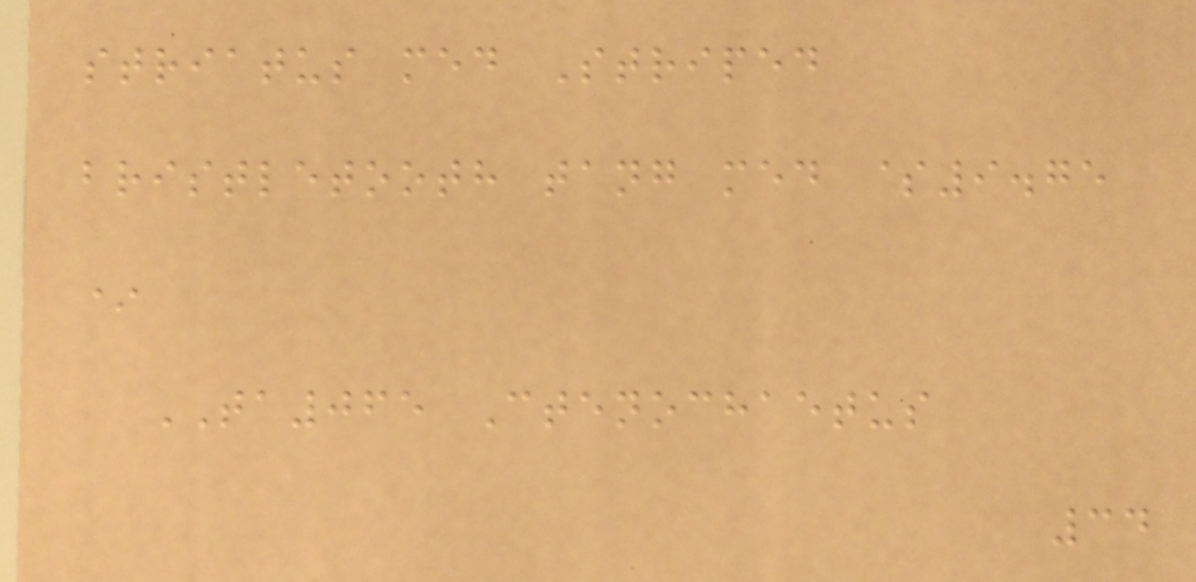striatus med Striped
bristletooth tang med $9.75
*
TA065 Ctenochaetus
34
